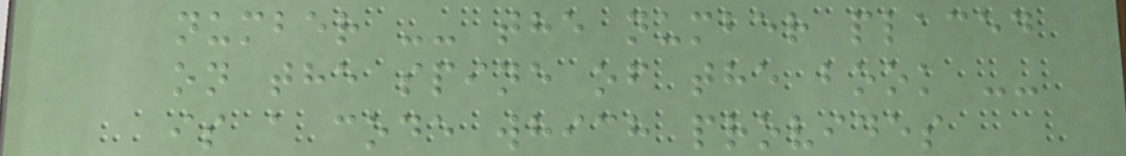number -- the number placed
on the spine of the book --
is a code which provides
